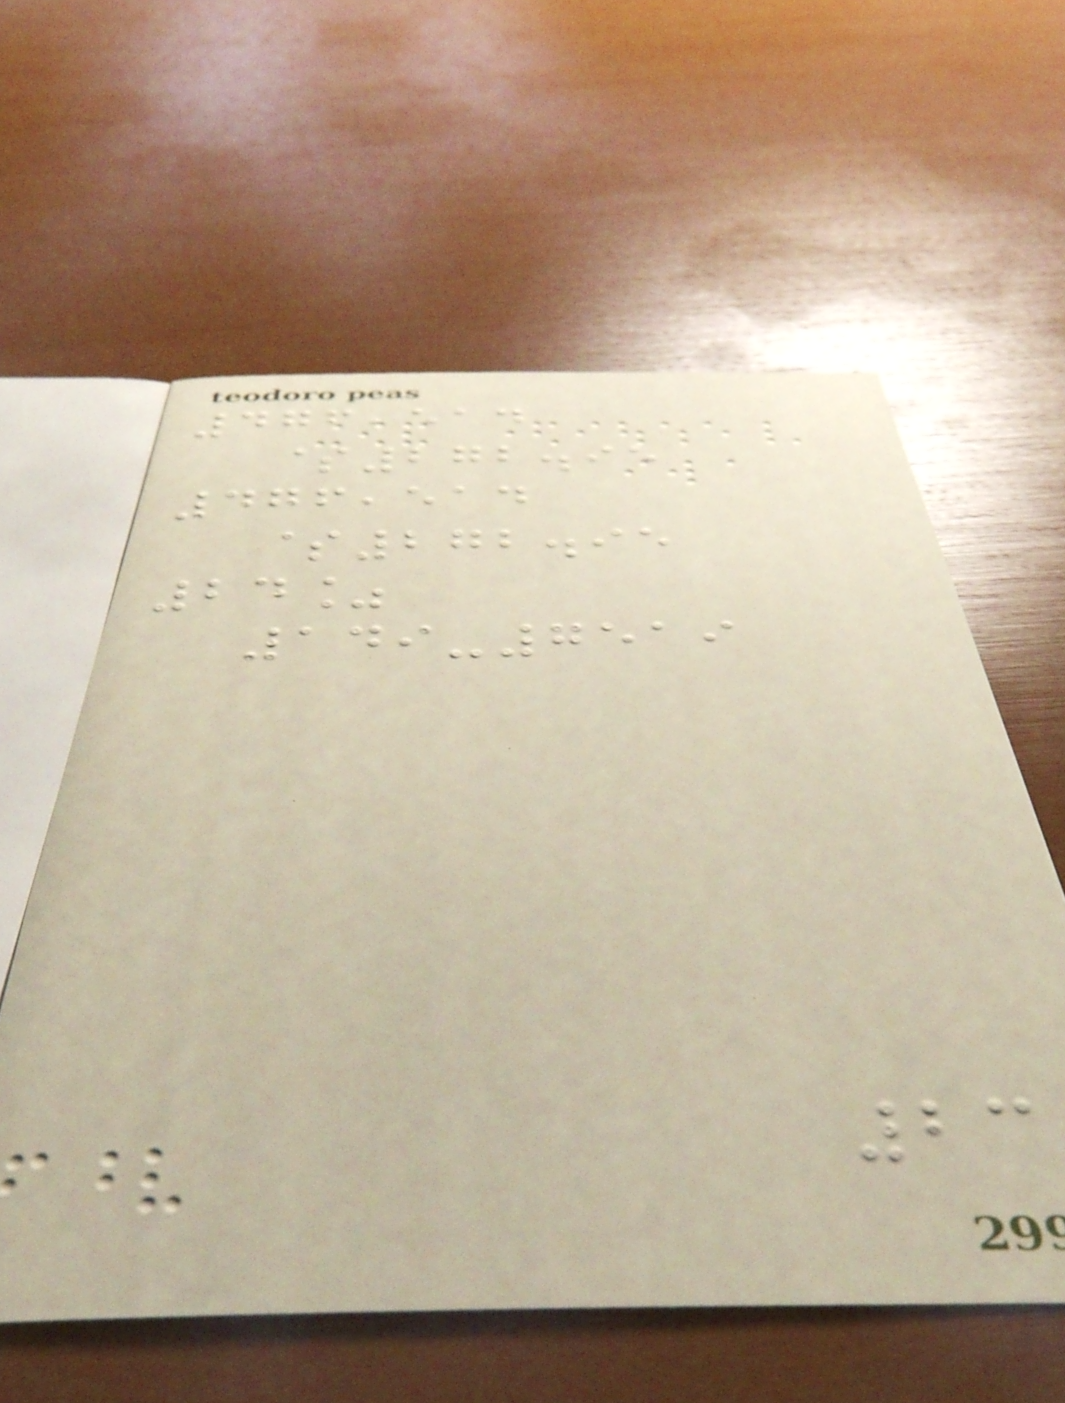476,514
$272.95
476,514
$272.95
24%
149-7519
23
